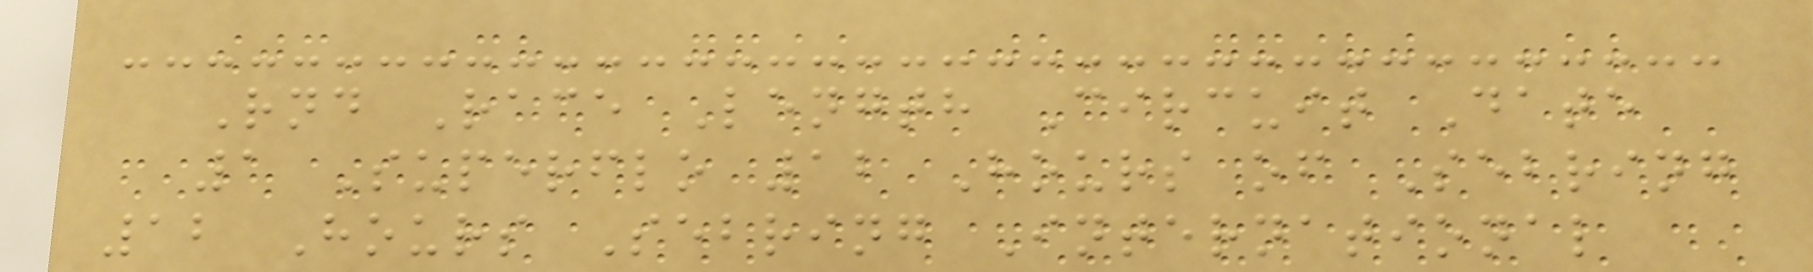Rnd Race Length Circuit Date
1 Superflo 12 Hours of Sebring
12 Hours Sebring International
